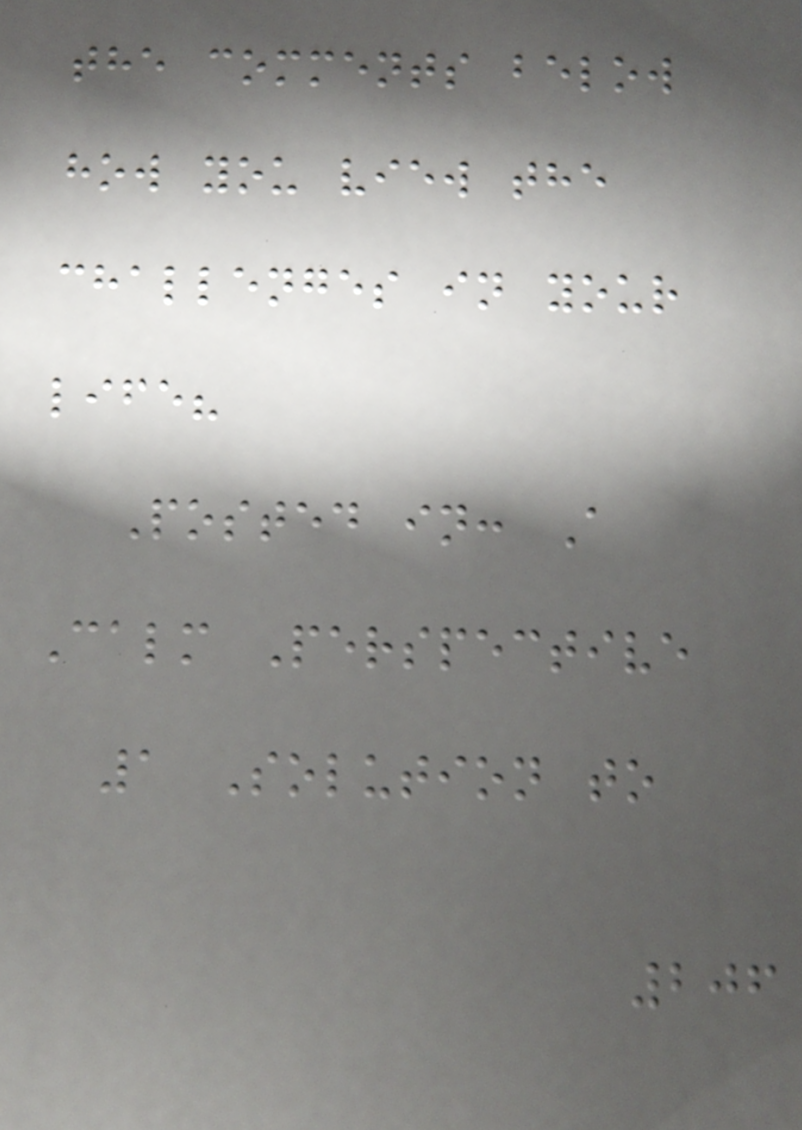the comments below
how you view the
challenges in your
life?
Posted in: A
Calm Perspective
1 Solution to
206
